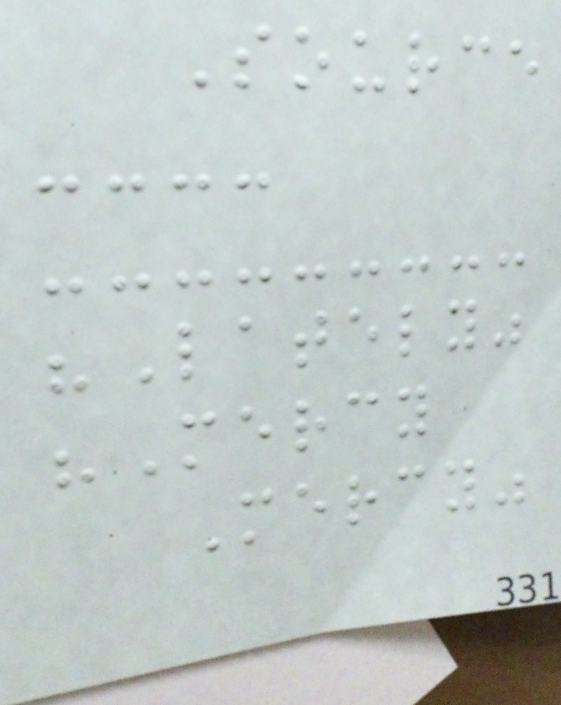Source
"Lately"
"Mercy
Mercy"
